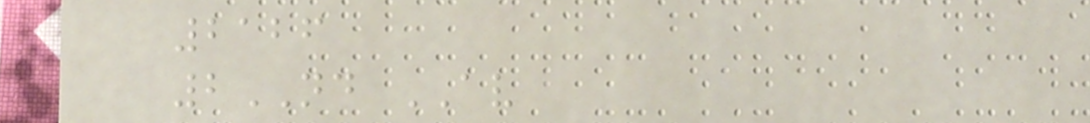2126
2ND AV
